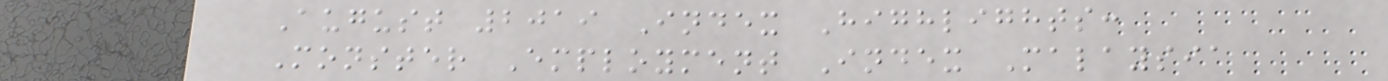August 2019 Index Highlights:
Monster Employment Index Malaysia
